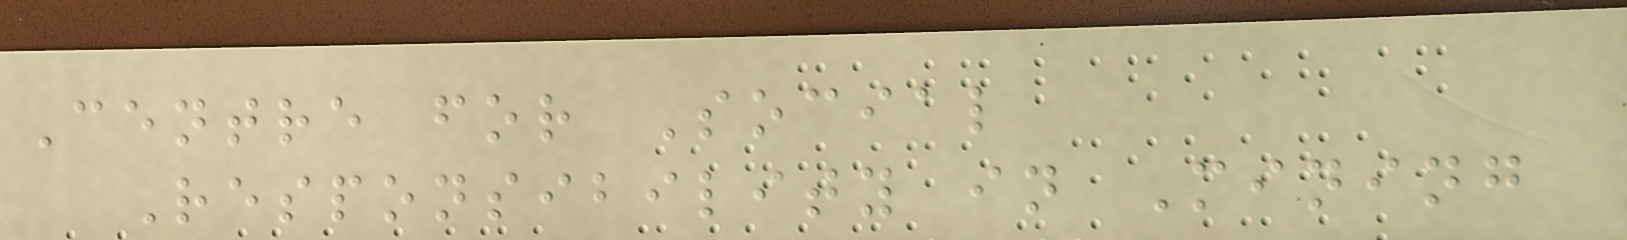Centre for Social
Responsibility in Mining
